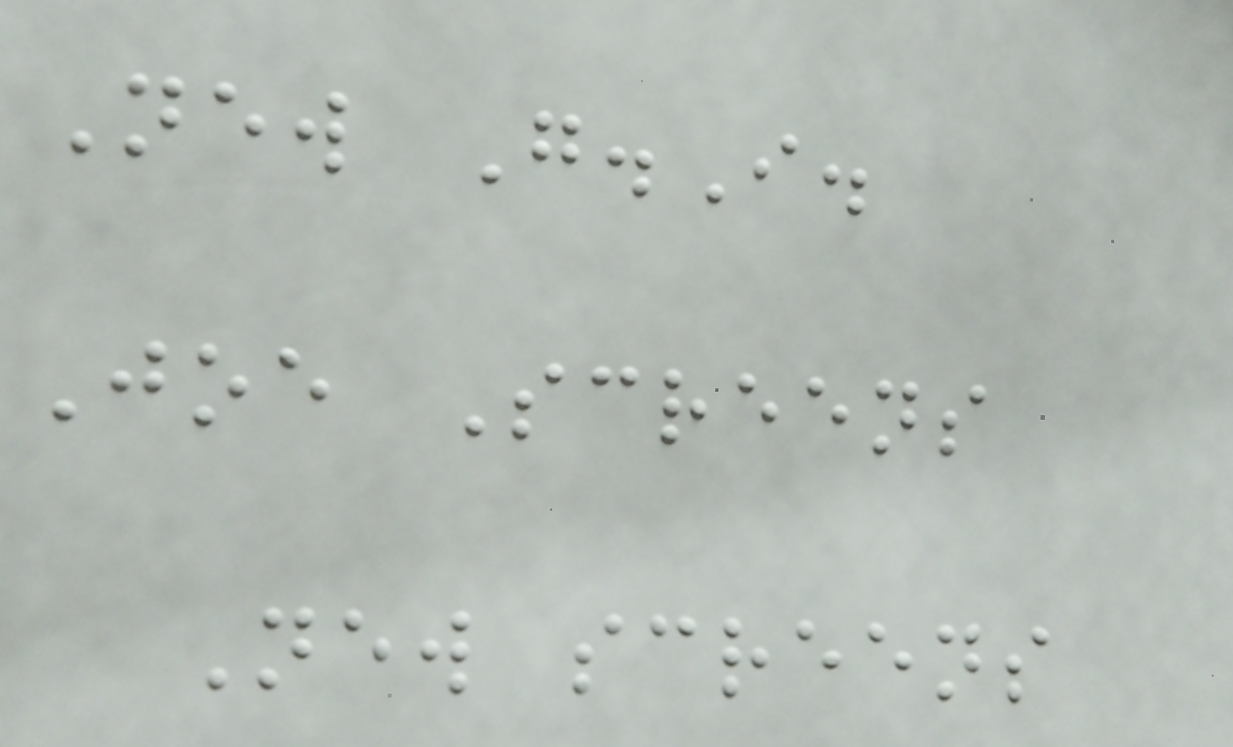New G.I.
Joe Screens
New screens
